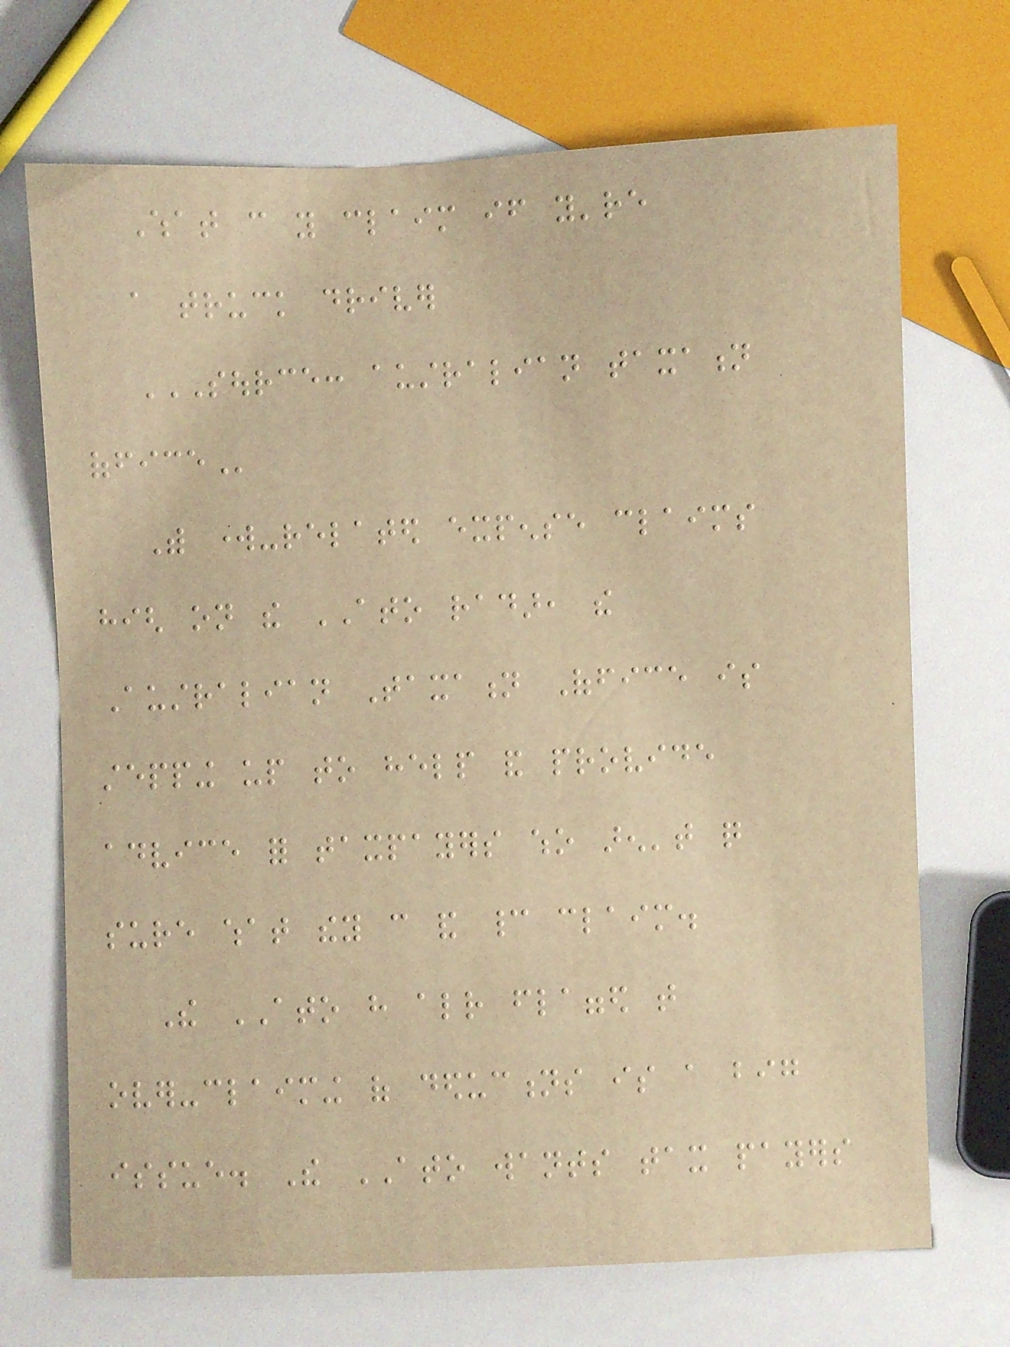What can you claim if you're
a truck driver
SOURCE: AUSTRALIAN TAXATION
OFFICE
With work-related expense claims
high on the ATO radar, the
Australian Taxation Office is
stepping up to help and provide
advice for taxpayers who aren't quite
sure what they can and cannot claim.
The ATO have already flagged that
over-claiming of deductions is a big
issue. The ATO wants tax payers
